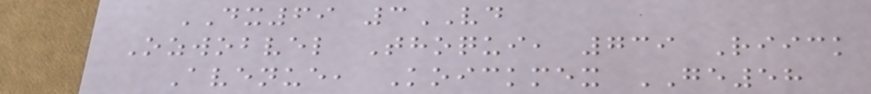DX69 3VD
Ozwobvel Thoqui, 739 Riick
Avenue, Koickmex GE58
